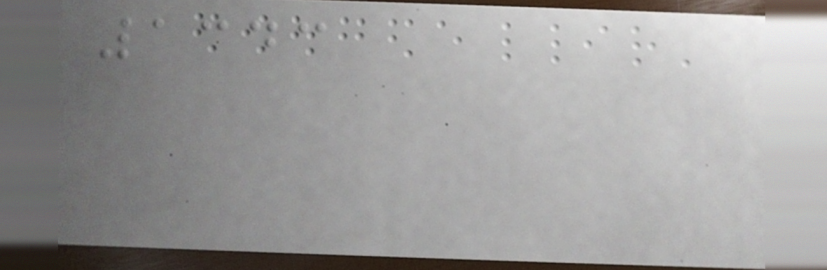1343
